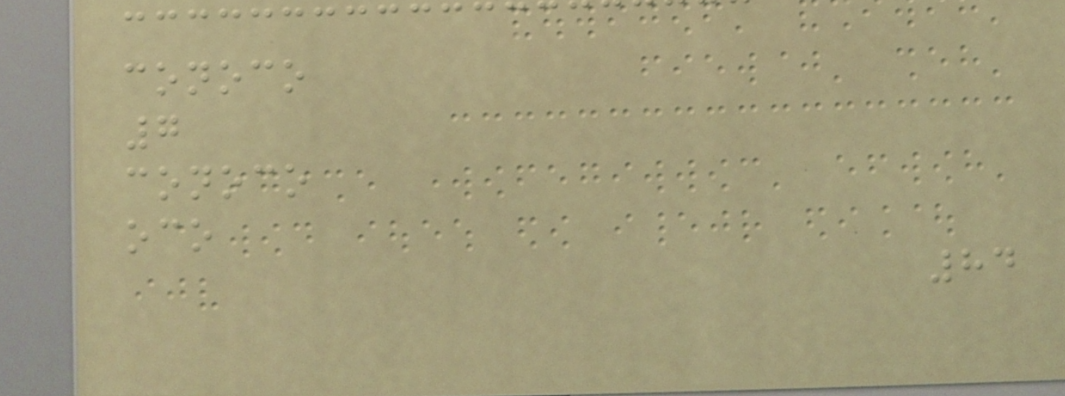conoco
7
conoco
oco
84
